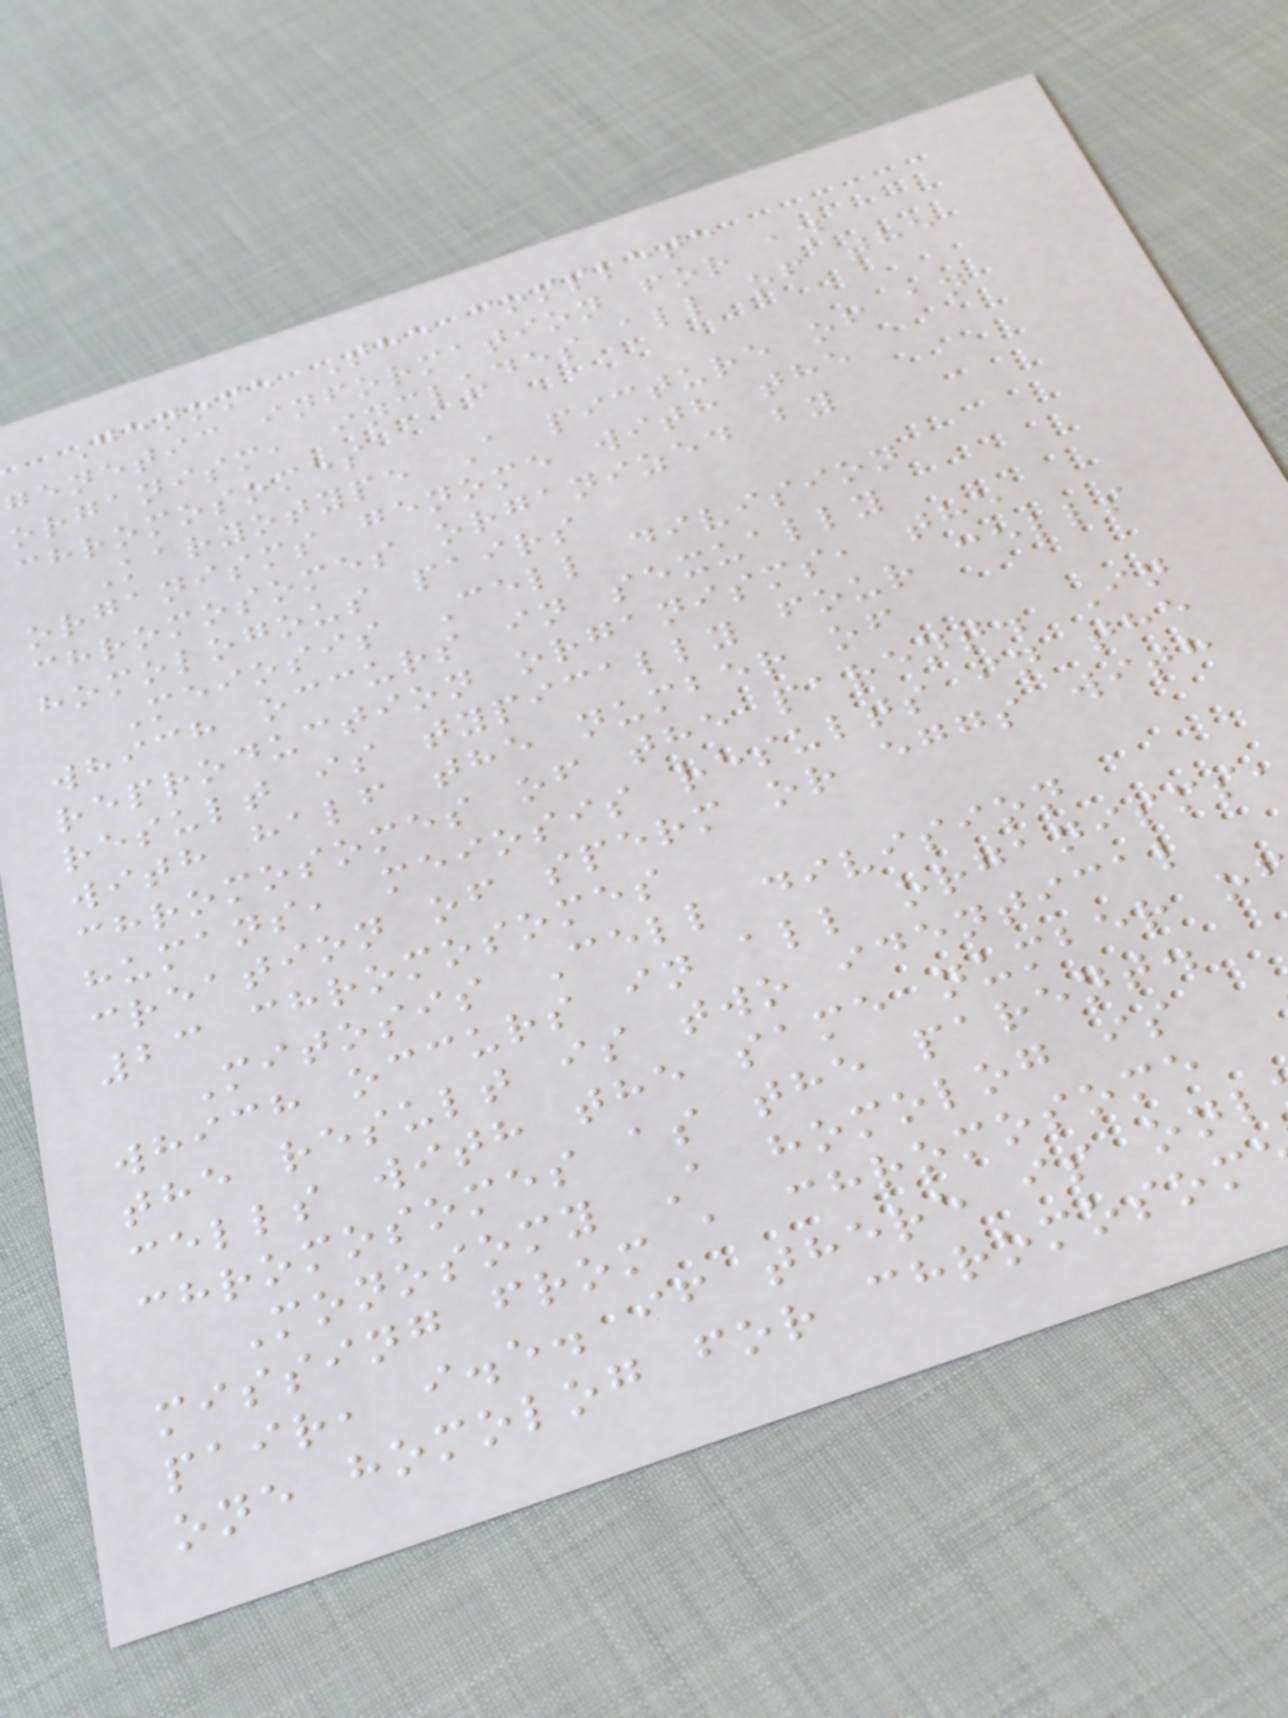Genome The complete
genetic information for an
organism, includes all of the
chromosomes
Karyotype A picture of an
organisms genome with the
chromosomes organized by
homologous pairs
Meiosis Cell division
which occurs in sexually
reproduction organisms, the
result is typically four cells
with half the number of
chromosomes of the parent. In
humans, meiosis results in the
creation of sperm or eggs with
23 chromosomes
Mitosis Cell division
which occurs in all organisms,
the result is two identical
cells with the same number o
chromosomes as the parent.
Monosomy A homolog is
missing from a chromosome
pair, i.e. if there is onl
one homolog for chromosom
